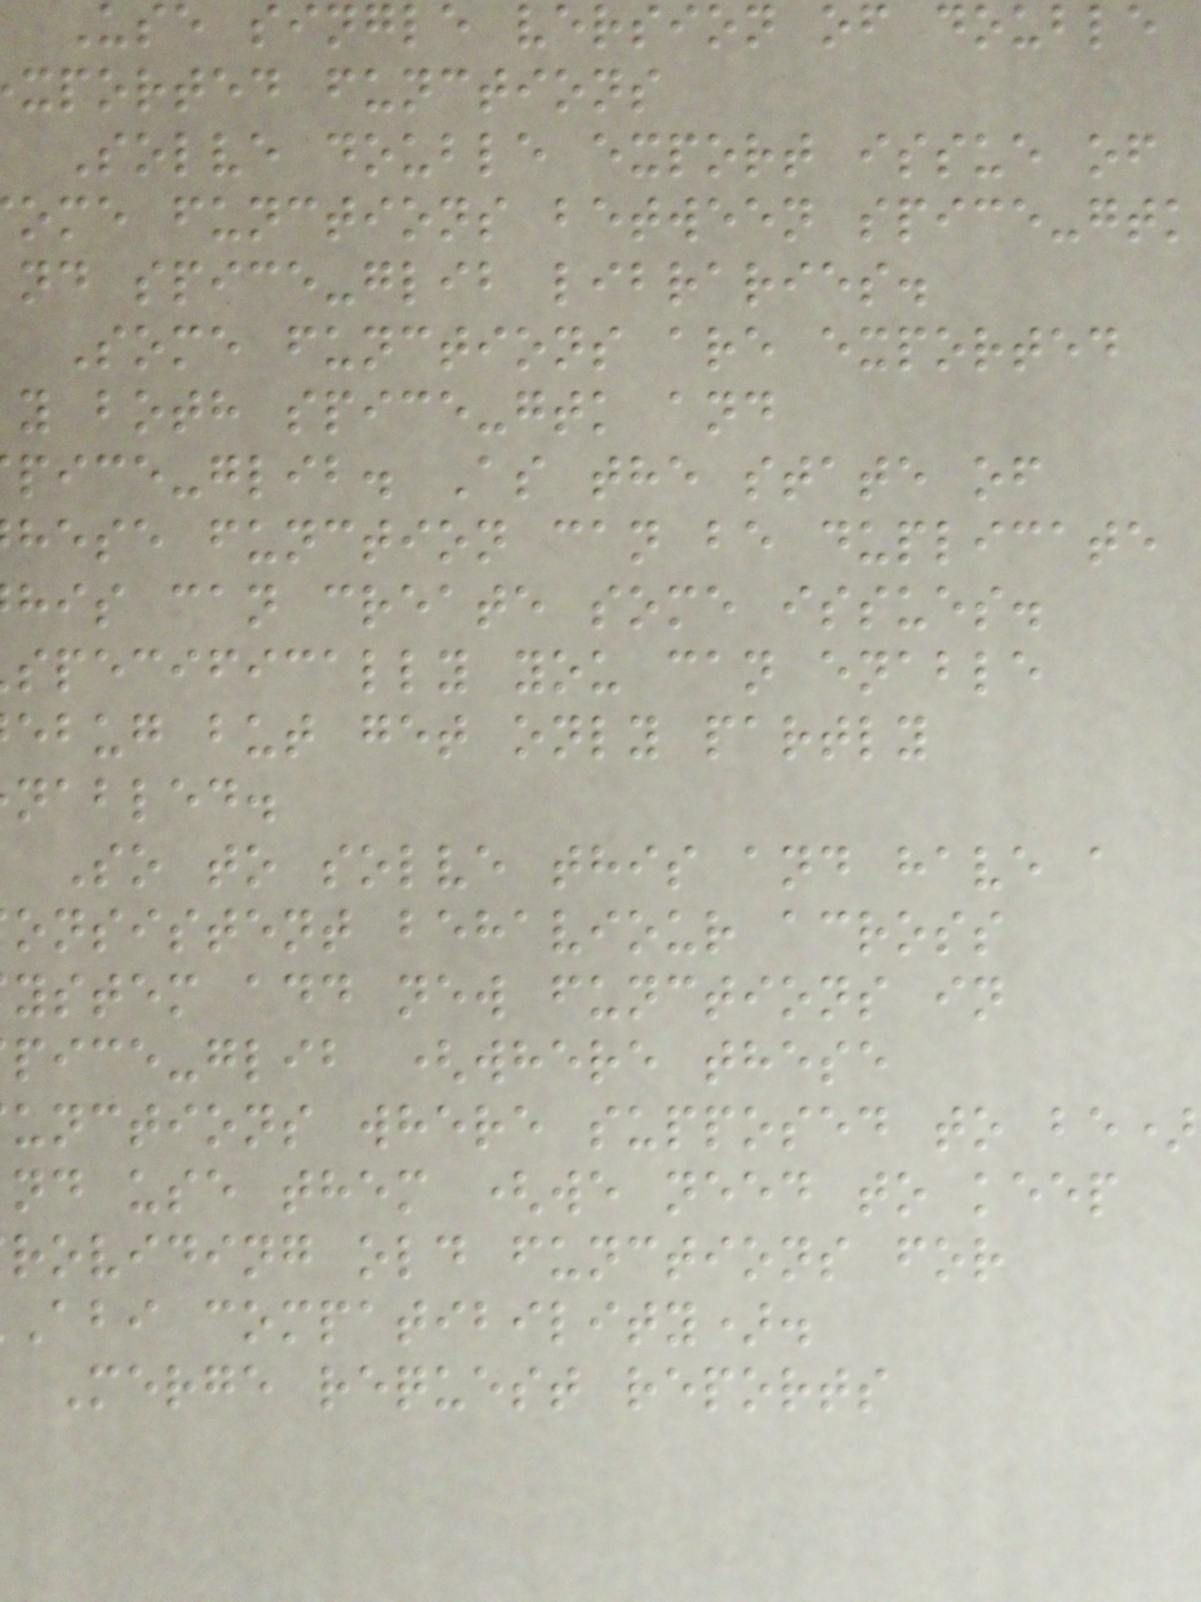Use single version of double
xported functions
Solve double export issue of
ome functions between spice-gtk
nd spice-glib libraries.
Some functions are exported
y both spice-gtk and
pice-glib. As the state of
hese function can be duplicate
his can create some issues.
specifically you can enable
ebug but get only partly
nabled.
So to solve this and have a
onsistent behaviour across
ystem add new functions in
pice-glib (where these
unctions where supposed to be)
nd use them (we need to keep
roviding old functions for
abi compatibility).
Merge request reports
